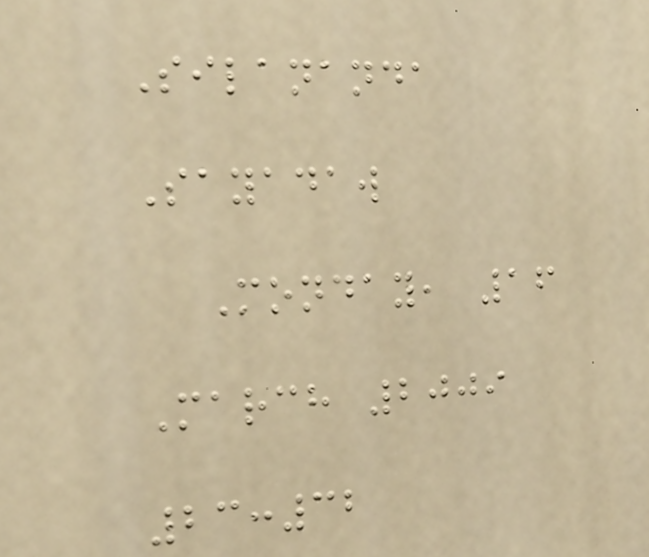Silananda
Sayadaw
Monday, 16
March 2009
23:32
